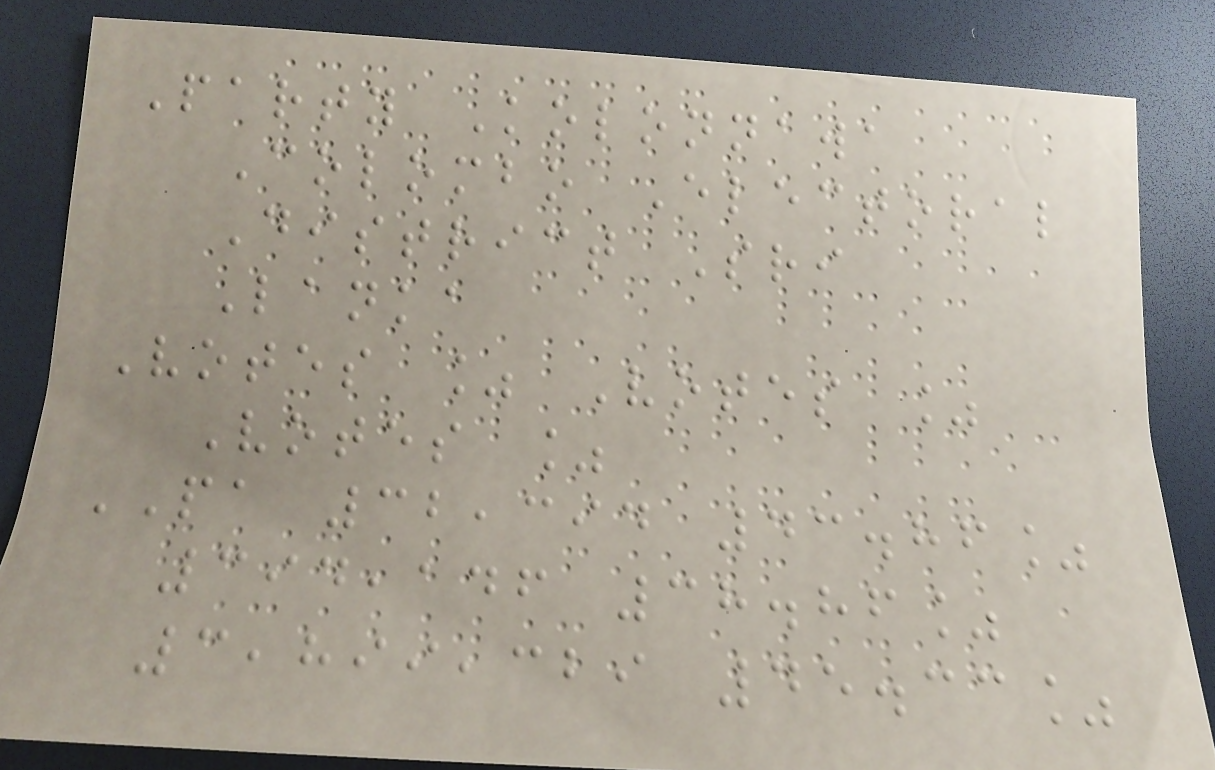Party Kolonnawa
Colombo Electoral
District Sri
Lanka
Votes % Votes %
Votes %
PA 32,394 43.86%
394,146 38.86%
3,899,329 45.33%
